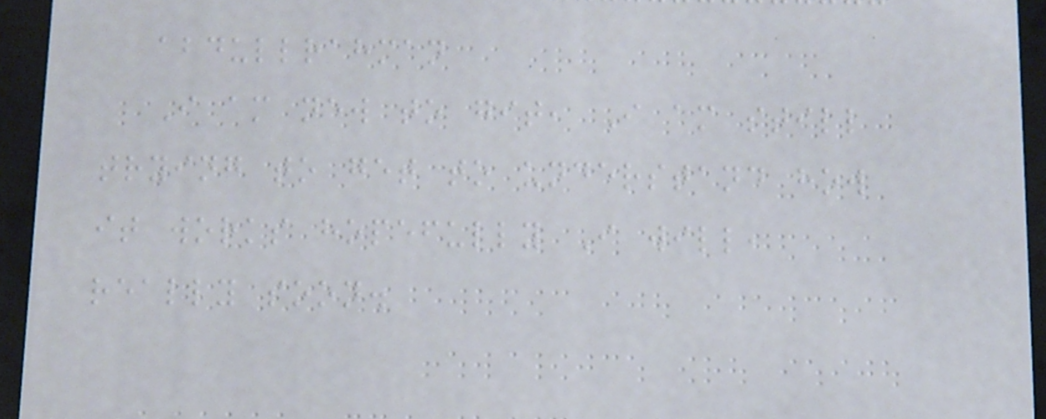abdullrahman
I am new to git, I am still
trying to get to understand how
it works hopefully I will,
really soon.
